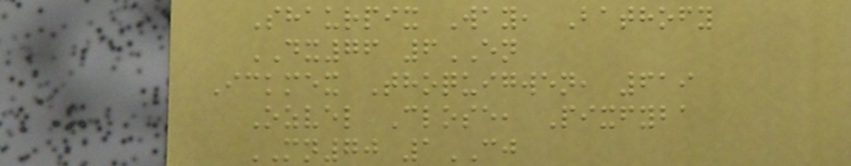Shaurpix Way, Bathofy
DX76 6EN
Ickmex Thoquigwen, 619
Ozvel Close, Pixfyba
MN70 1CJ
